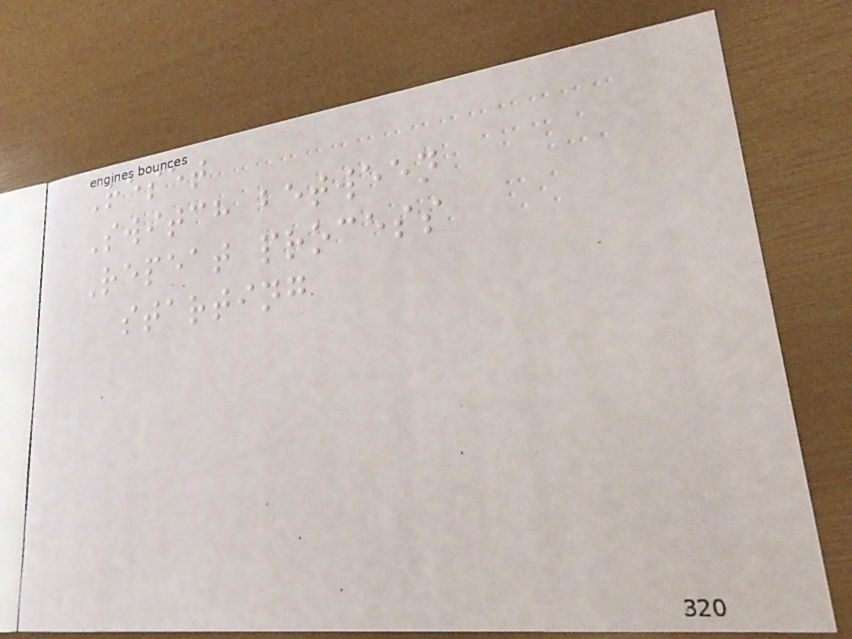Reset
Switch between
Repeat process
starting
